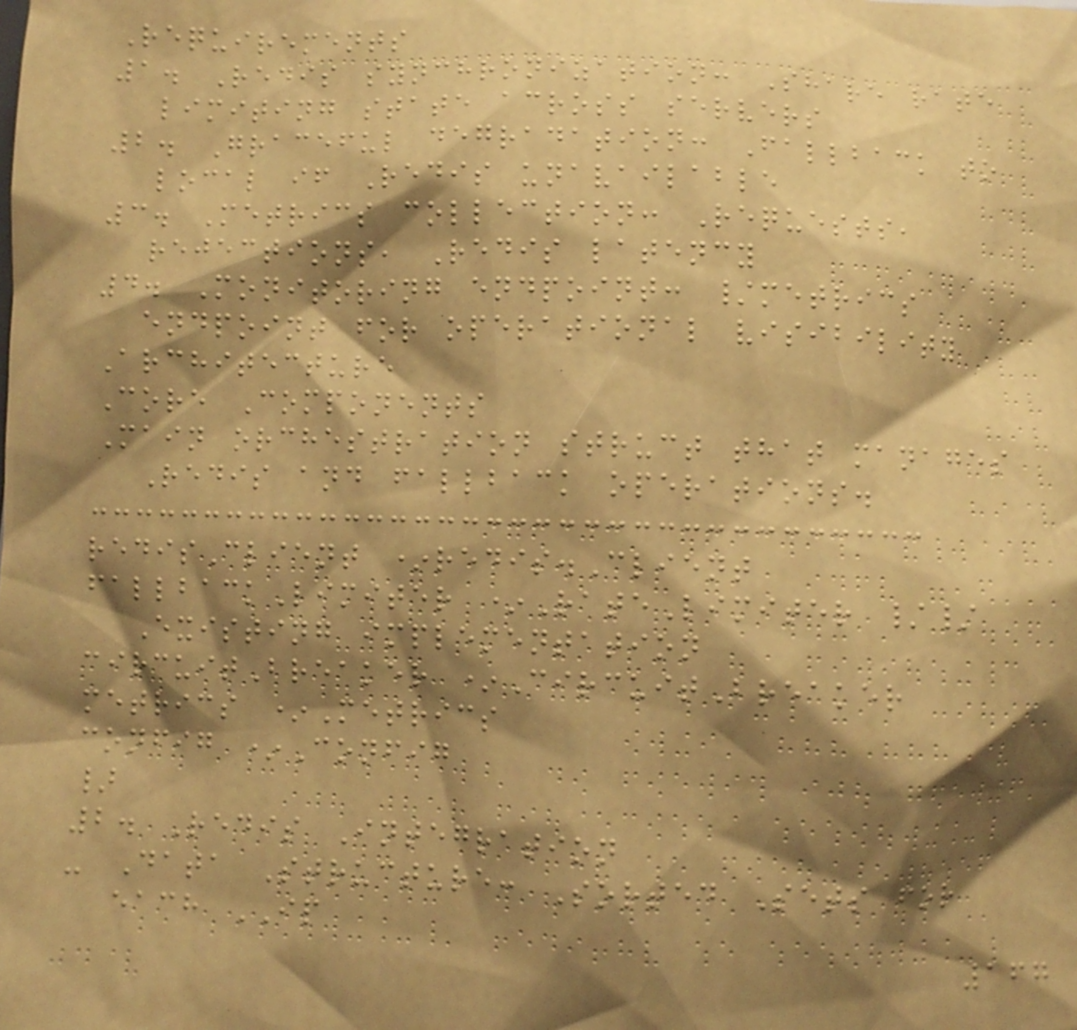Requirements
1. Redis synchronization: Share rate
limiting state across servers
2. Graceful degradation: Fallback to
local if Redis unavailable
3. Metrics collection: Requests,
rejections, Redis latency
4. Monitoring endpoint: /metrics
endpoint for operational visibility
Architecture
Core Components
Main orchestration struct that manages
Redis and fallback operations.
redisClient *redis.Client
fallbackLimiter *RateLimiter //
Existing implementation
circuitBreaker *CircuitBreaker
metrics *Metrics
config *Config
}
2. Redis Integration
- Data Structure: Sorted Sets for
each IP
167
